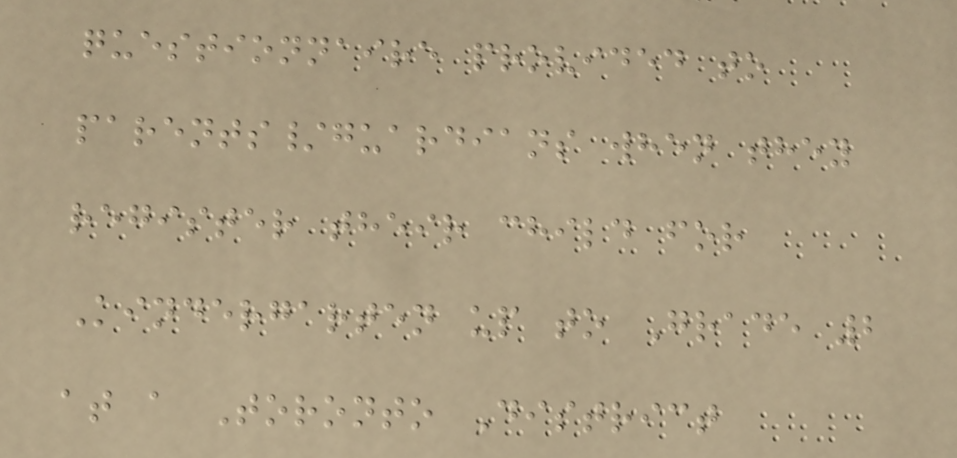questionnaire provided to
parents/guardians when they
register their child for
Kindergarten up to Grade 2
at a Toronto District
